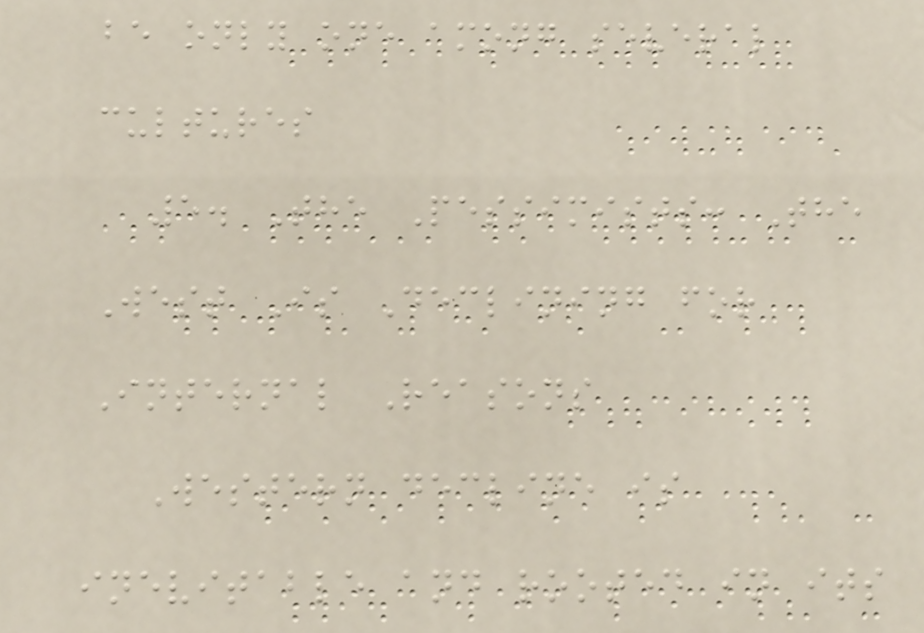be only one among several
cultures
5. The Pessimists: The
West Is Declining for
Internal Reasons
Western decline is
inevitable and rooted in its
